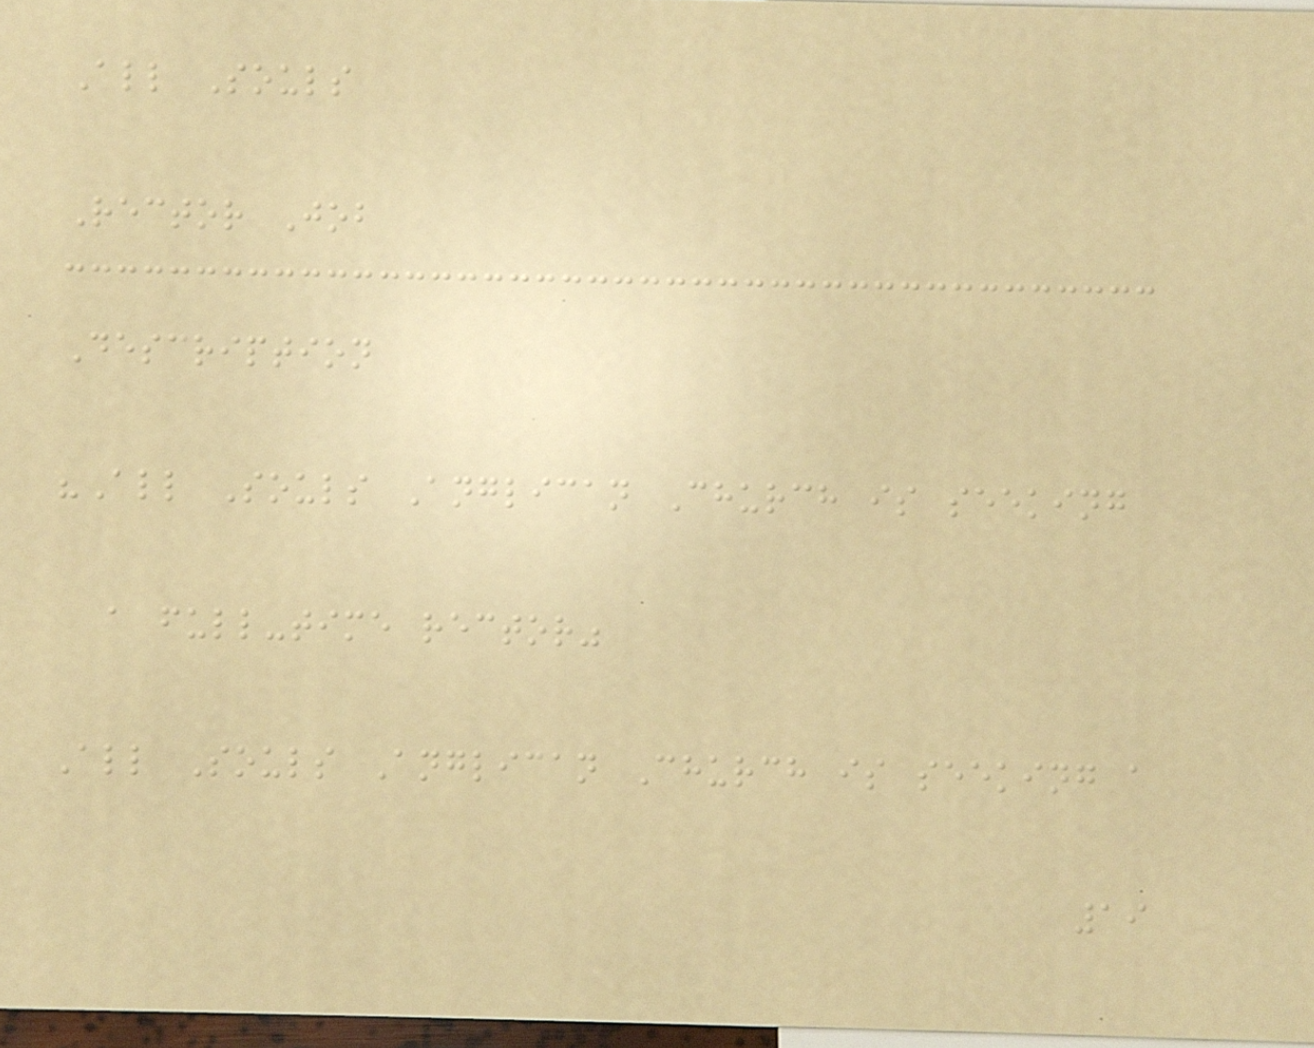All Souls
Rector Job
Description
"All Souls Anglican Church is seeking
a full-time rector"
All Souls Anglican Church is seeking a
19
